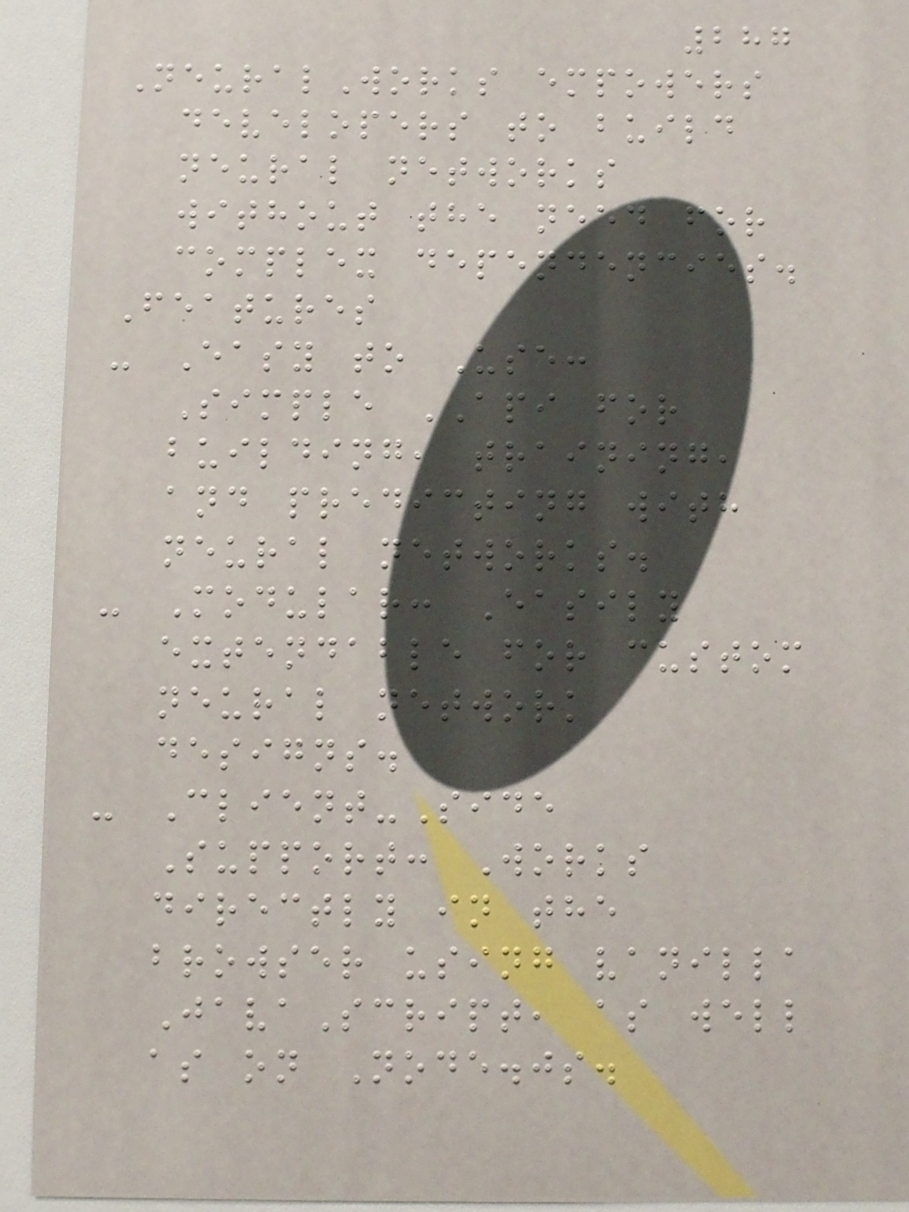287
NeuralWorks empowers
developers to build
neural networks
without the need for
complex dependencies.
Features
- Easy to Use:
Simple API for
building, training,
and predicting with
neural networks.
- Modular: Easily
extendable for custom
neural network
designs.
- Client-Side
Support: Works
directly in the
browser using vanilla
JavaScript, as well
as on Node.js.
